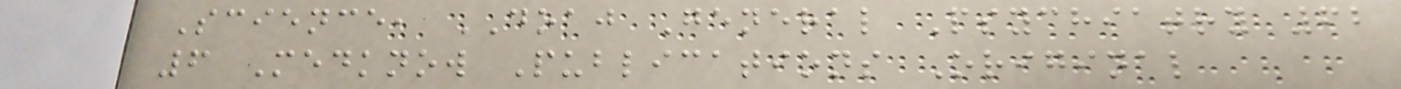Science, DOAJ General Psychiatry 62
6 Medknow Publications Original
